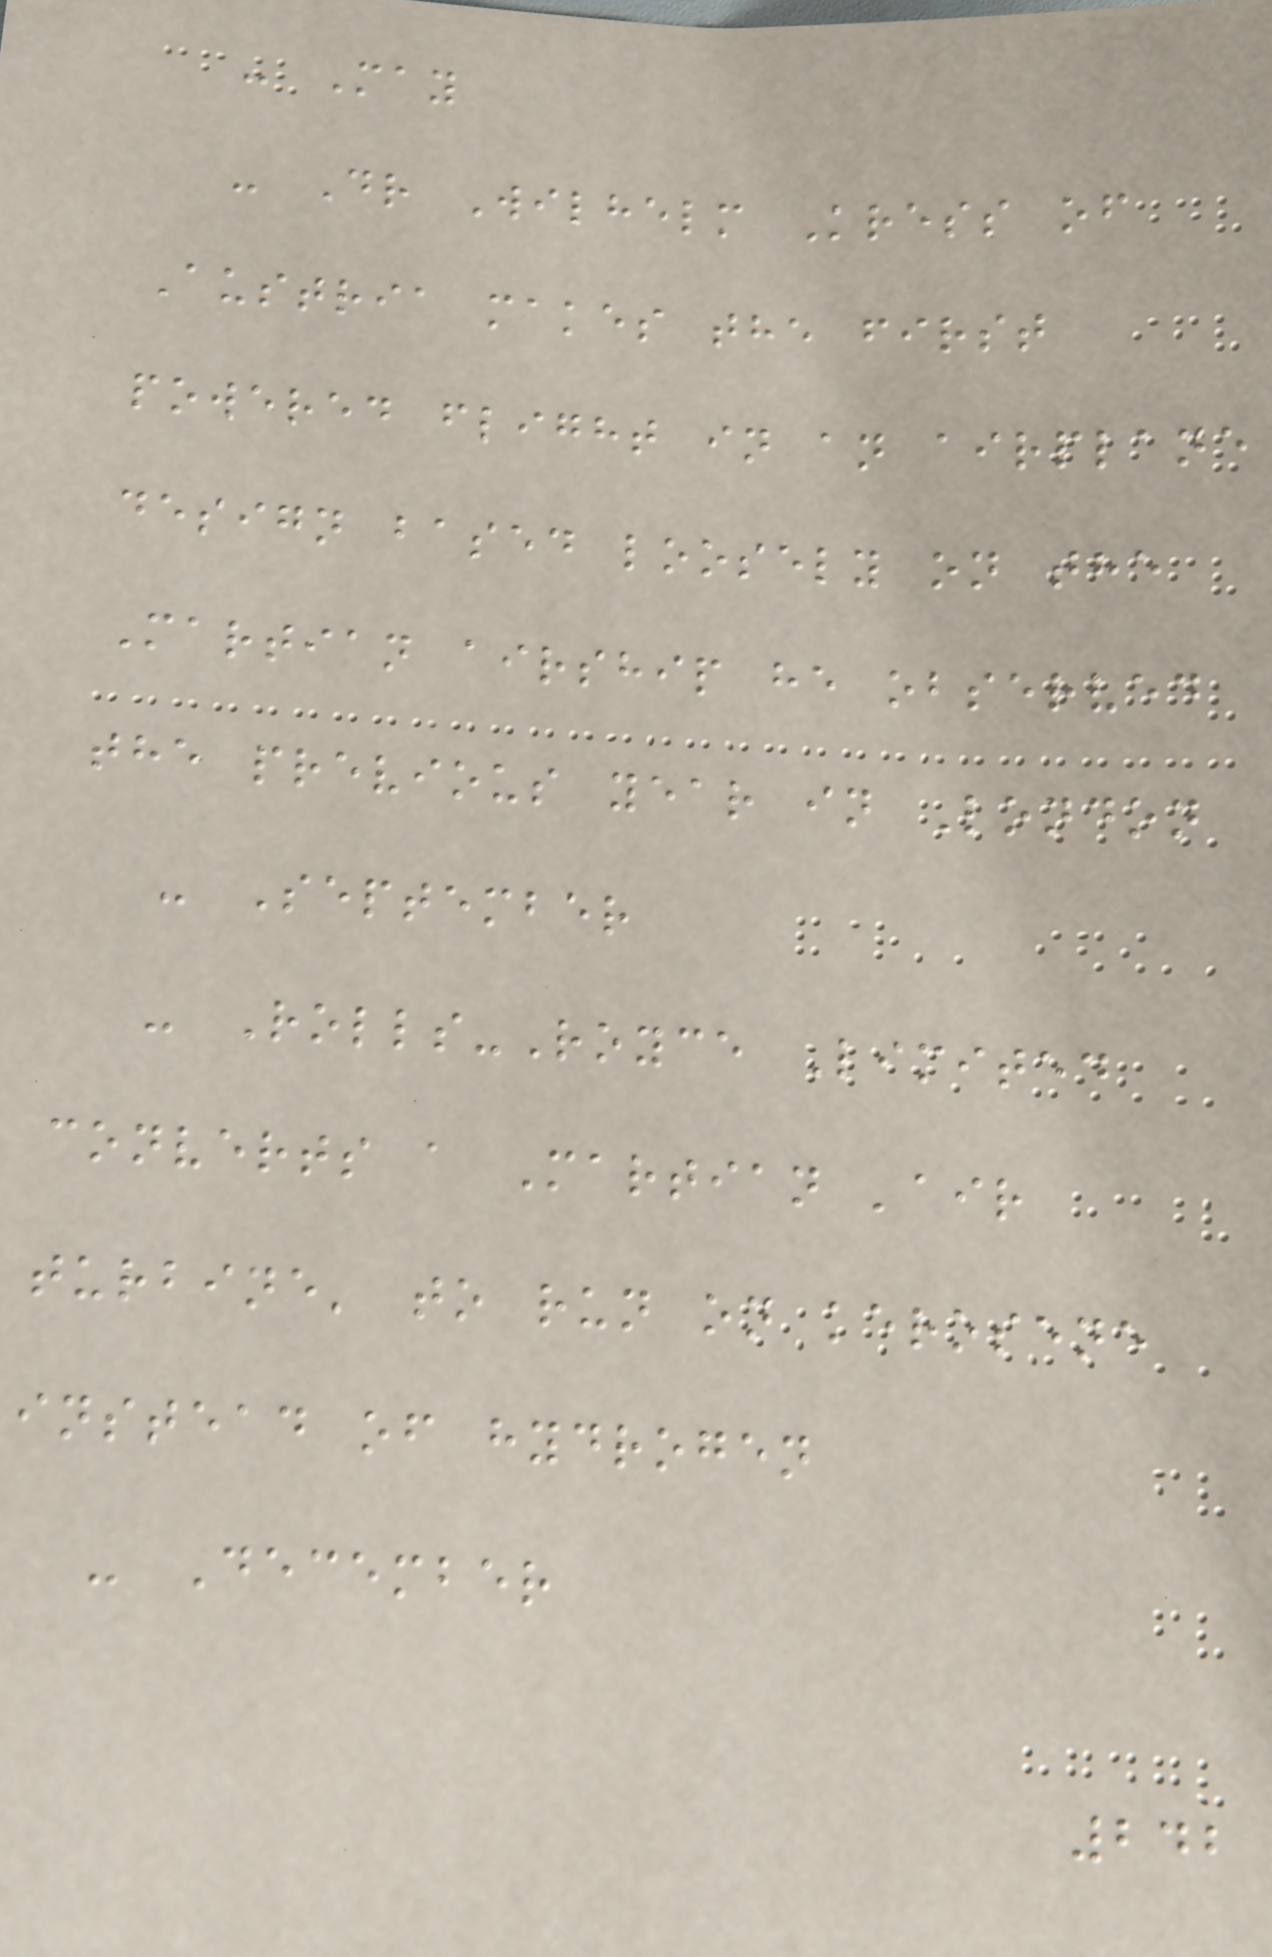- May
- Dr Wilhelm Kress of
Austria makes the first
powered flight in an airplane
design based loosely on the
Martian airship he observed
the previous year in London
- September
- Rolls-Royce Limited
converts a Martian 'air
turbine' to run on kerosene
instead of hydrogen
- December
242
